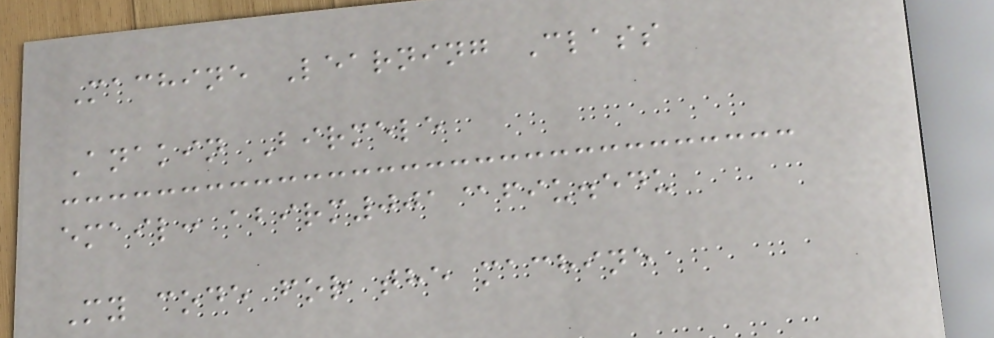Machine Learning Class
Anakin Birmele
email: abirm001@fiu.edu
My code for the machine
